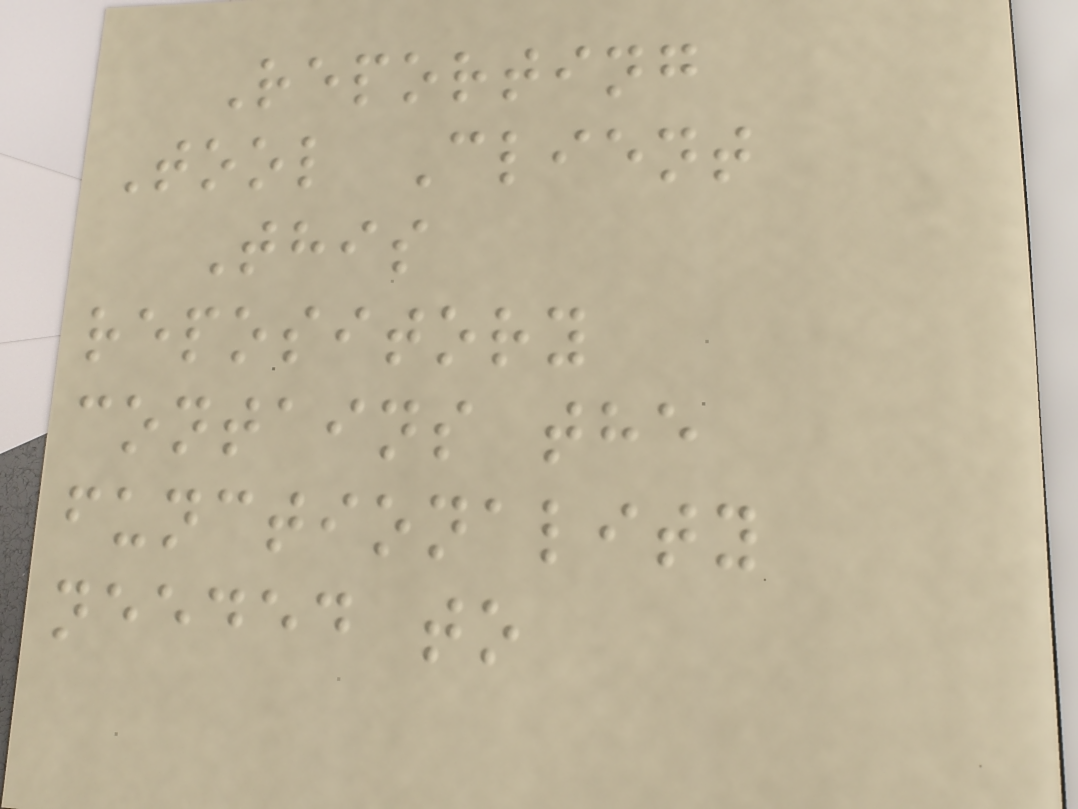Reporting
Tool Client
This
repository
contains the
functionality
needed to
